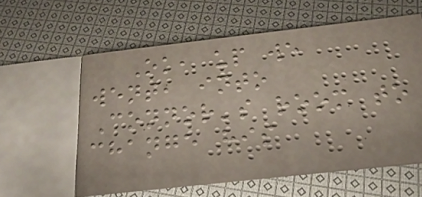Ok, up we
went, into
Connor's room to
change his
